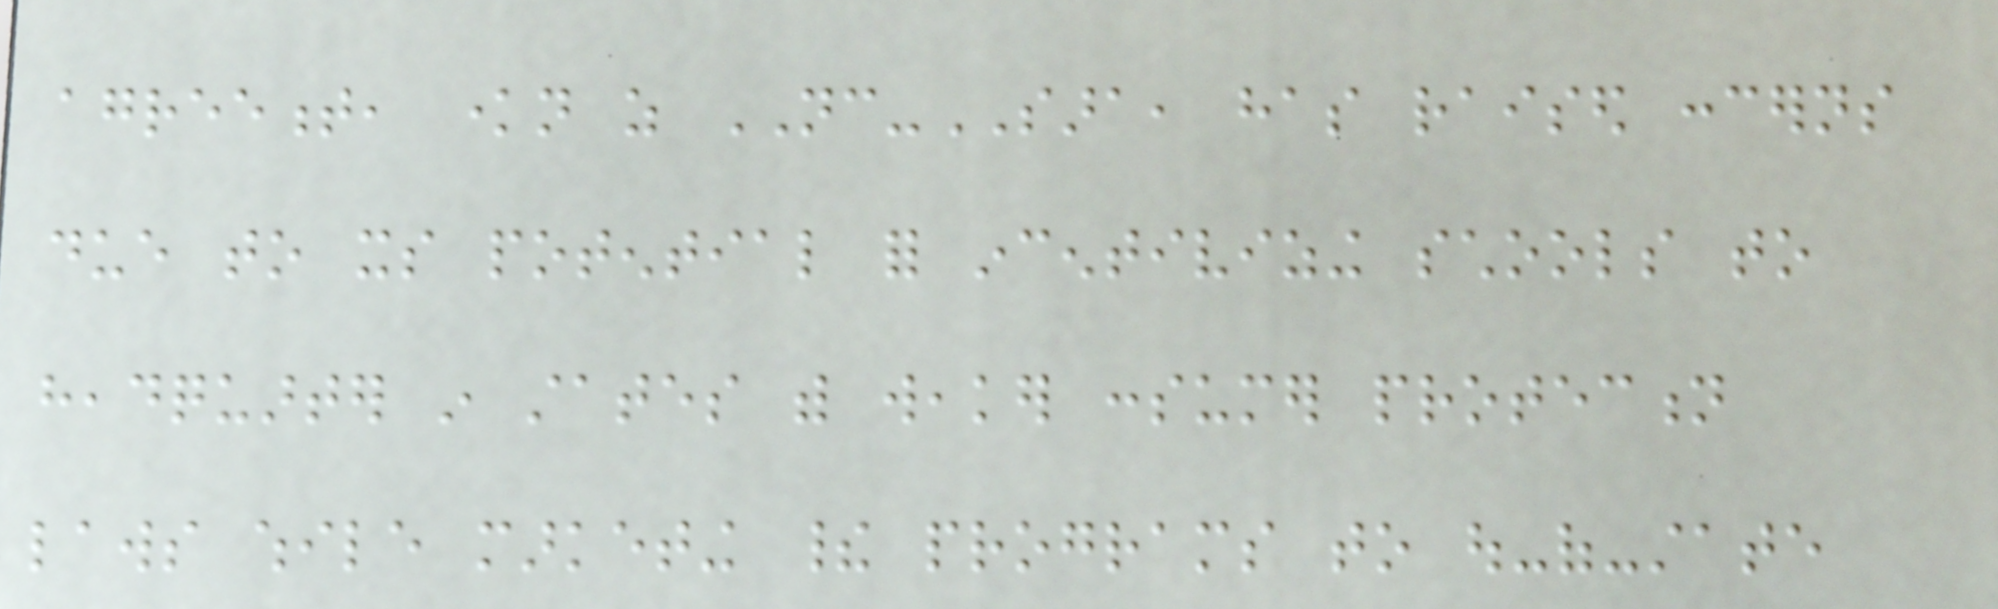agreement, known as NC-SARA, has raised concerns
due to its potential for incentivizing schools to
headquarter in states with weaker consumer protection
laws while marketing their programs to out-of-state
